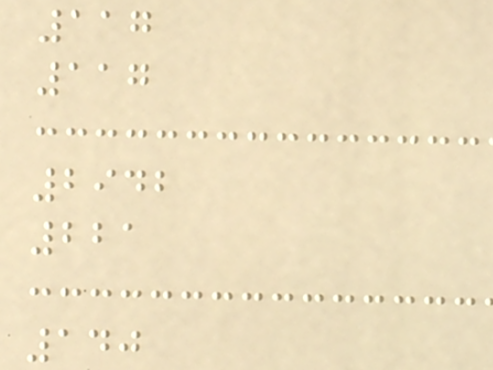117
117
2942
221
140
